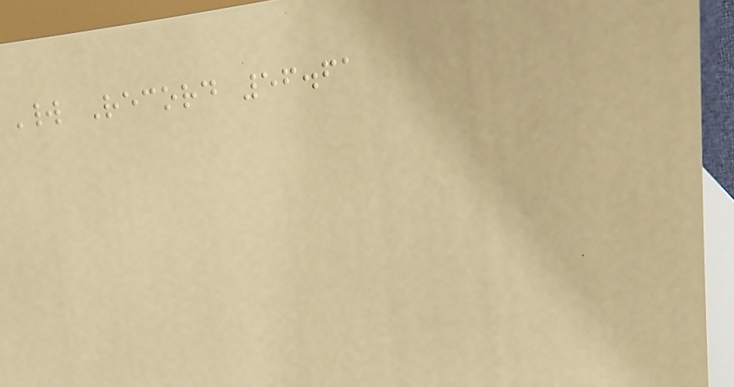World Record 56.61
